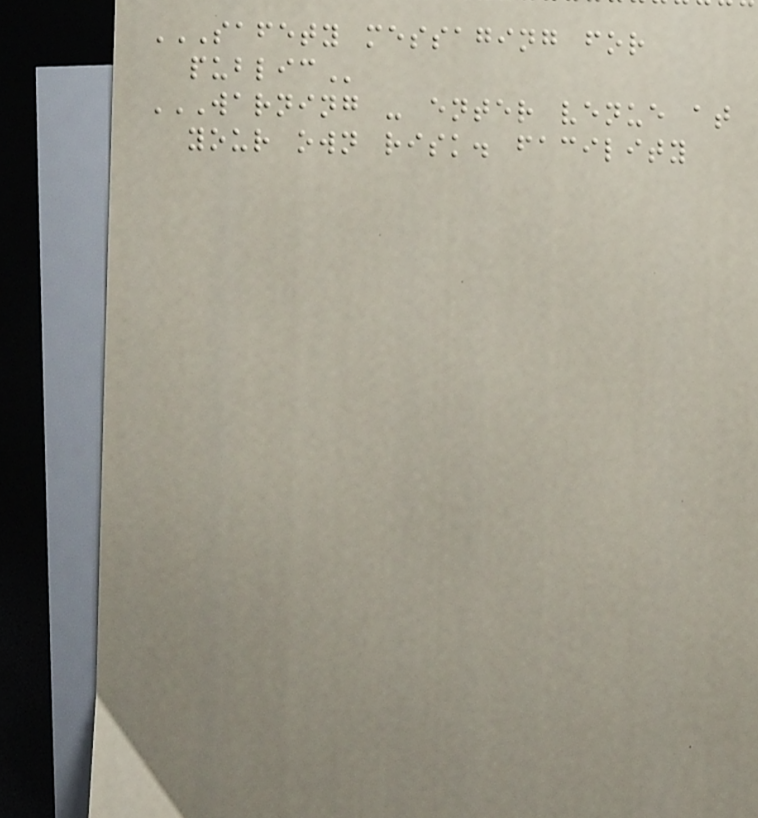SAFETY MESSAGING FOR
PUBLIC
WARNING - ENTER VENUE AT
YOUR OWN RISK. FACILITY
